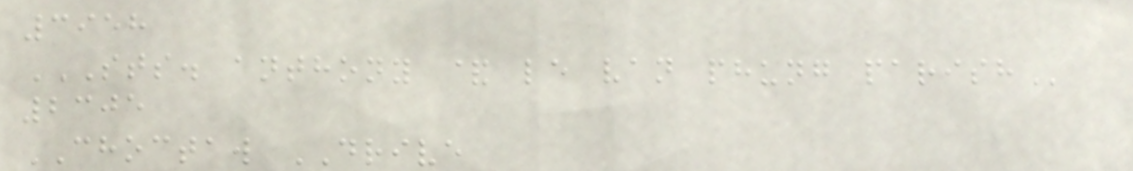3958
STS. ANTHONY & LE VAN PHUNG PARISH
2305
CHOCTAW DRIVE
